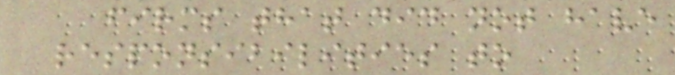firms that did not have
responsibilities to
